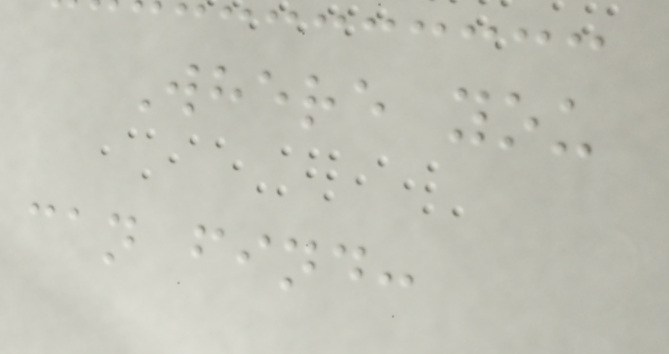Where you
can find:
